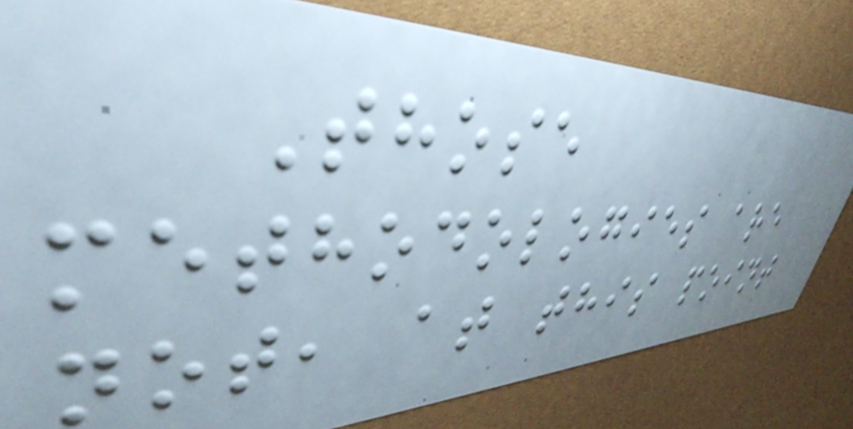Those
methodologies are
not, at this point
